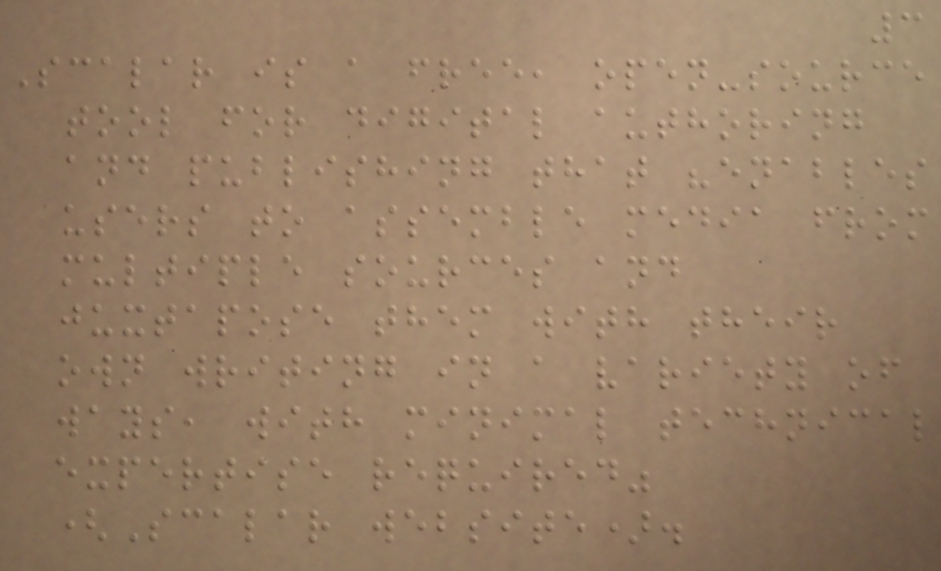3
Scalar is a free, open-source
tool for digital authoring
and publishing that "enables
users to assemble media from
multiple sources and
juxtapose them with their
own writing in a variety of
ways, with minimal technical
expertise required"
(Scalar website).
